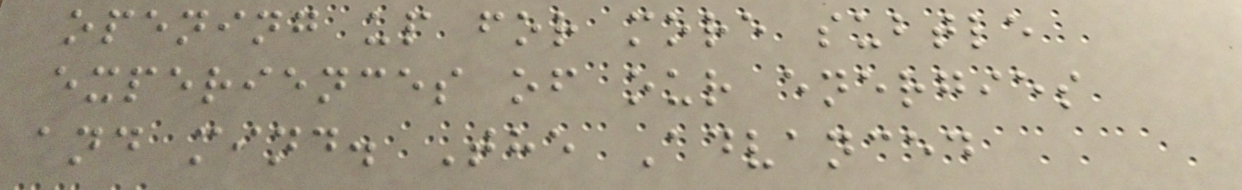opening up for more subtle
experiences of our energies
and mind. The Advanced
